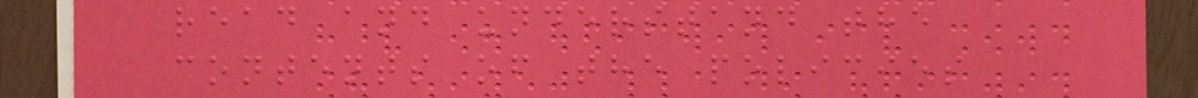read and understand the
contents of the policies
